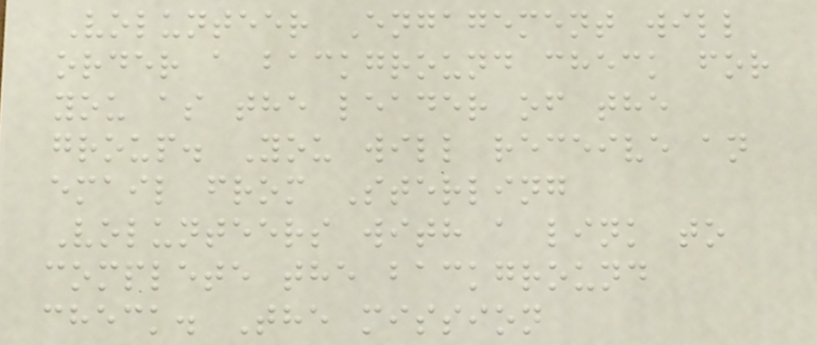Volunteer Engagement will
order a background check for
you as the leader of the
group. You will receive an
email from Sterling
Volunteers with a link to
complete the background
check. The mission
